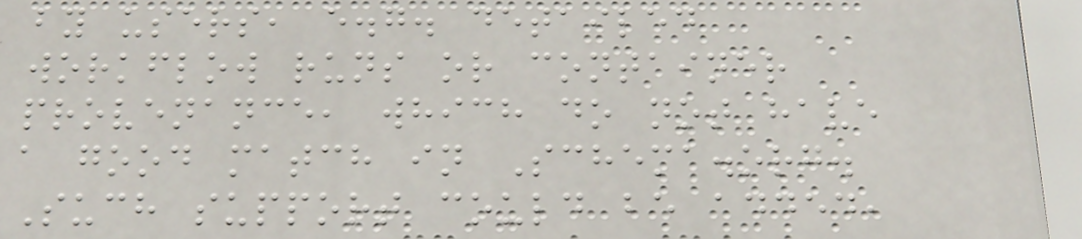by users, e.g. detailed
workflow runs or container
provenance, which do not have
a good match in Schema.org.
Such support could be added,
